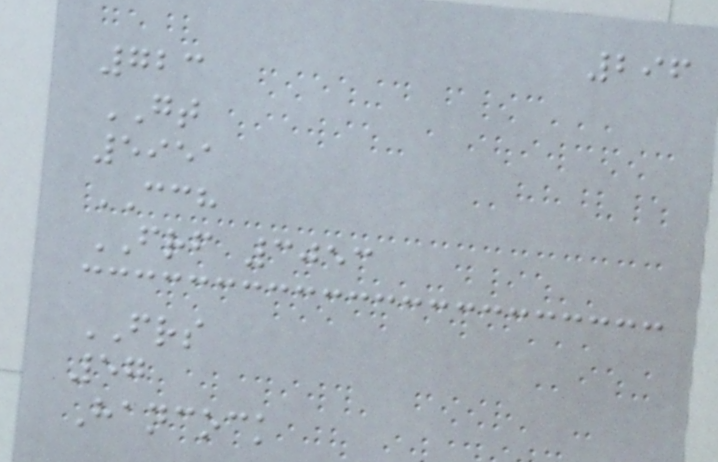296
723
GT
5951
CCH
FRF 3053
FRS
57
Hancock
